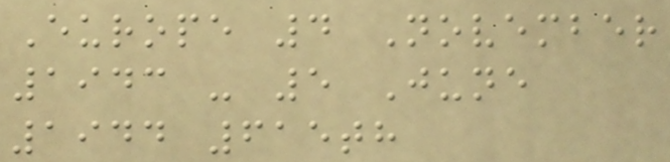Europe 4 November
1943 - 5 June
1944 615th
